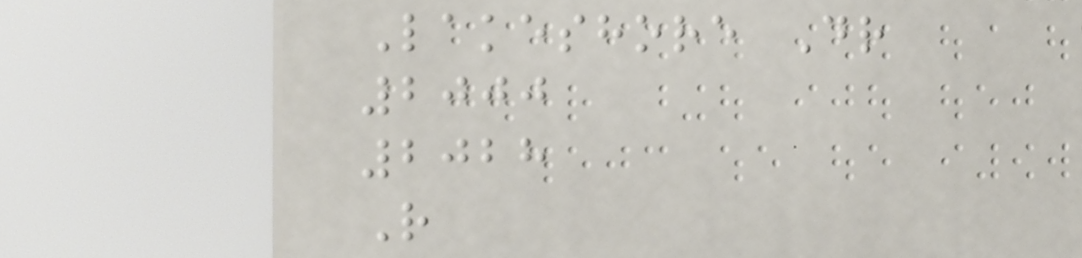Lakeshore Dr
2000
2028
R
